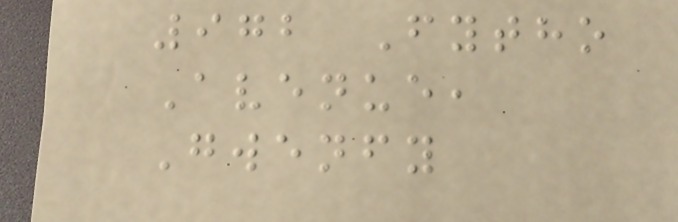972 Fytho
Avenue,
Gwenfy
